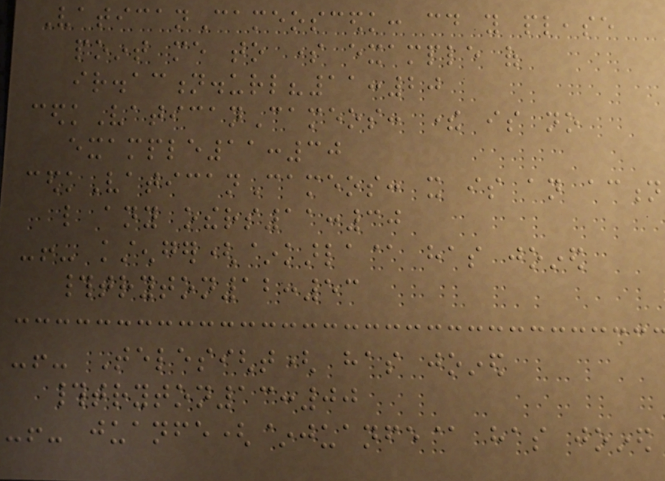VaticanCameoscedk: could you please
point me to some example of
ir.action.url?11:20
cedkVaticanCameos: there is no
example11:30
cedkVaticanCameos: it is an action
like any others11:30
-!- kstenger(~karla@ has joined
#tryton12:53
-!- Telesight( has joined
#tryton13:00
-!- juanfe(~juanfe@ has joined
